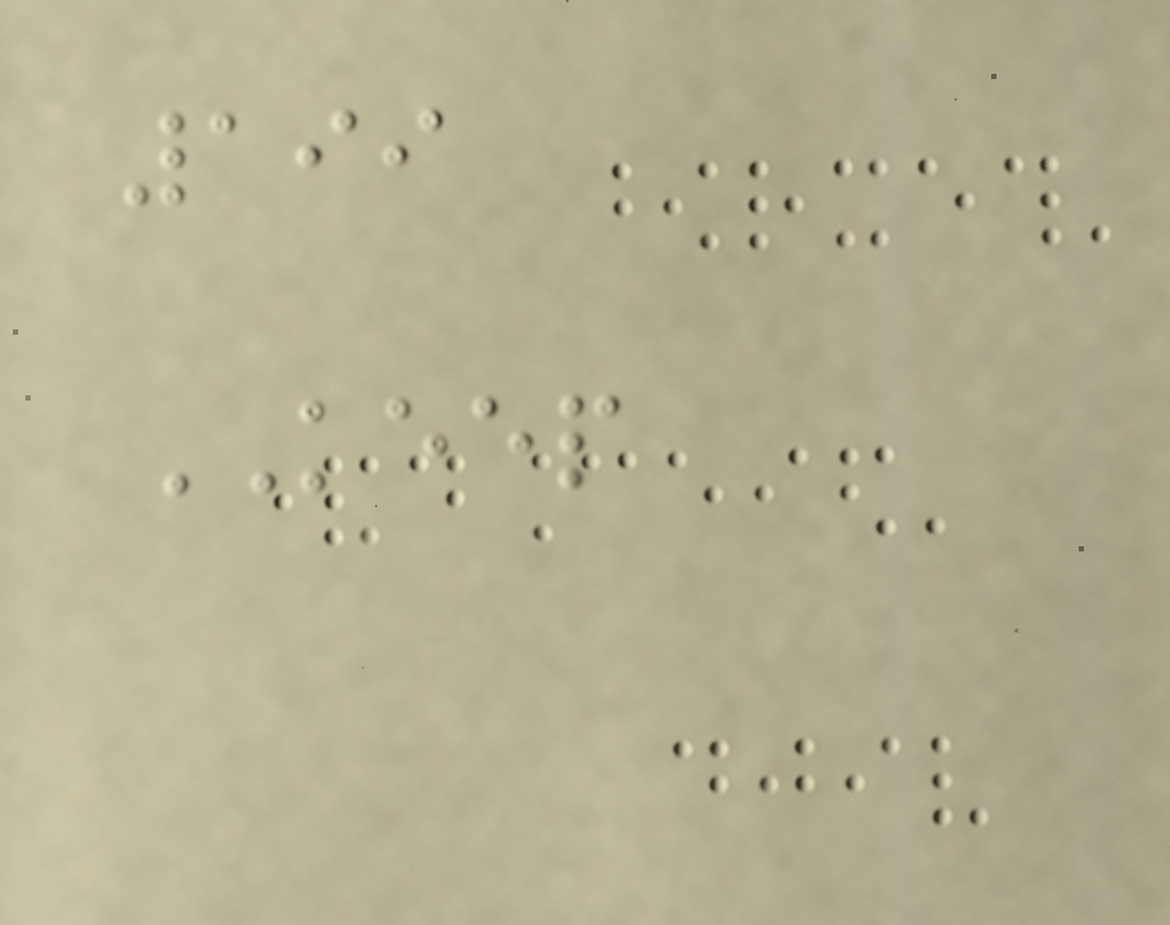199
KEEP
